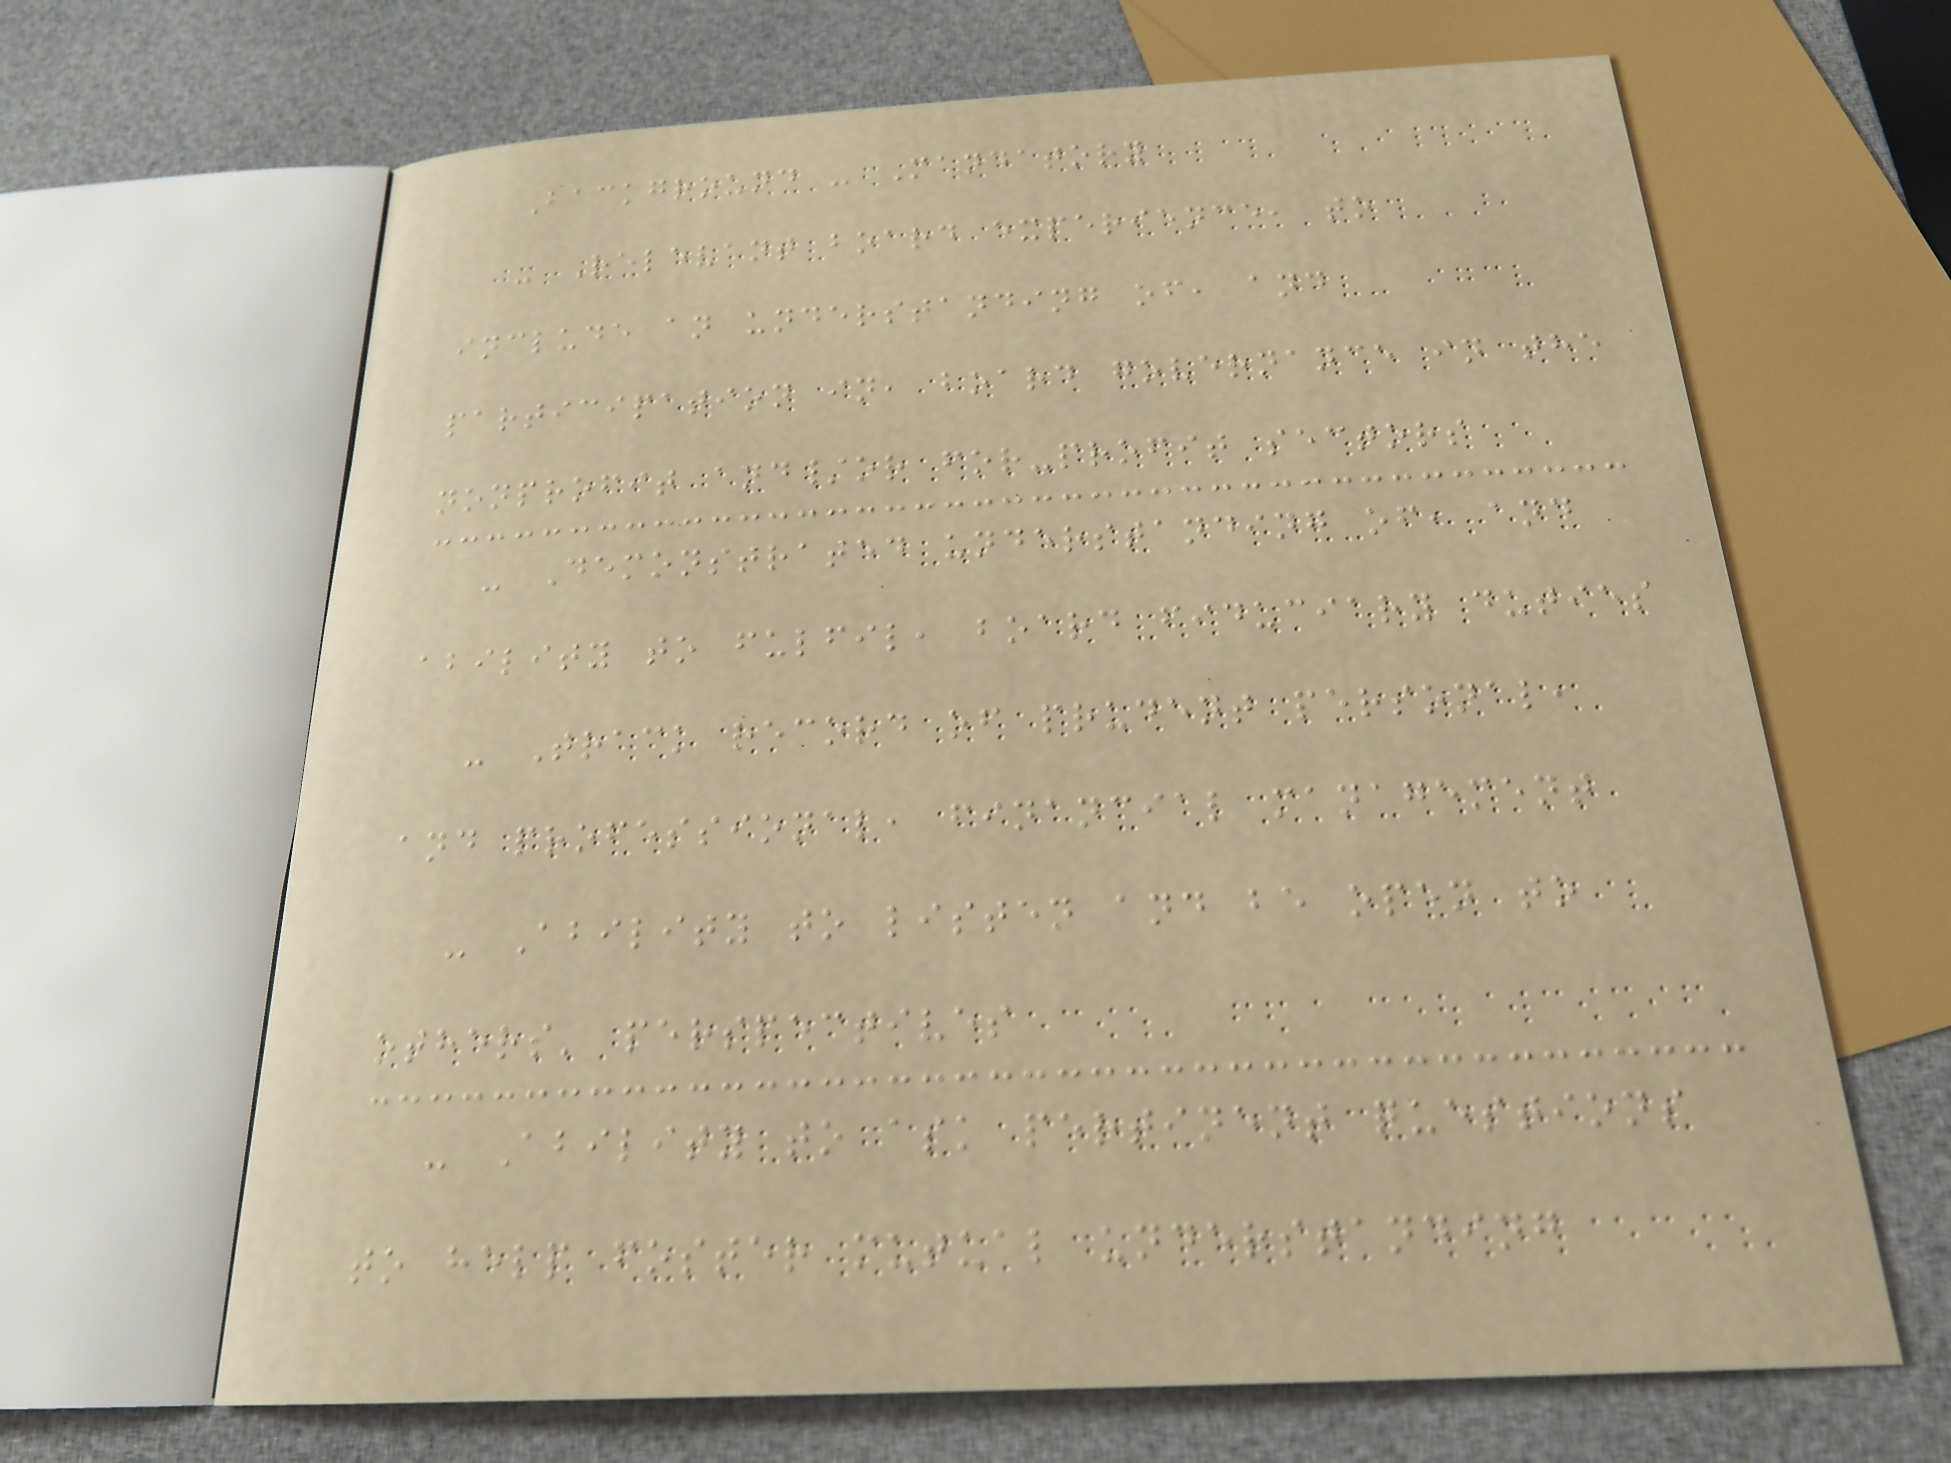Background - Mandatory
- Relevant board experience, to
include an understanding of, and
participation in, board governance in the
nonprofit and/or for-profit sectors
- Demonstrated understanding of, and
ability to fulfil, board fiduciary duties
- Track record of prudent personal,
and professional, financial management
- Ability to listen and be open to
others' perspectives
- Ability to ask pertinent questions
to help foster mutual understanding
